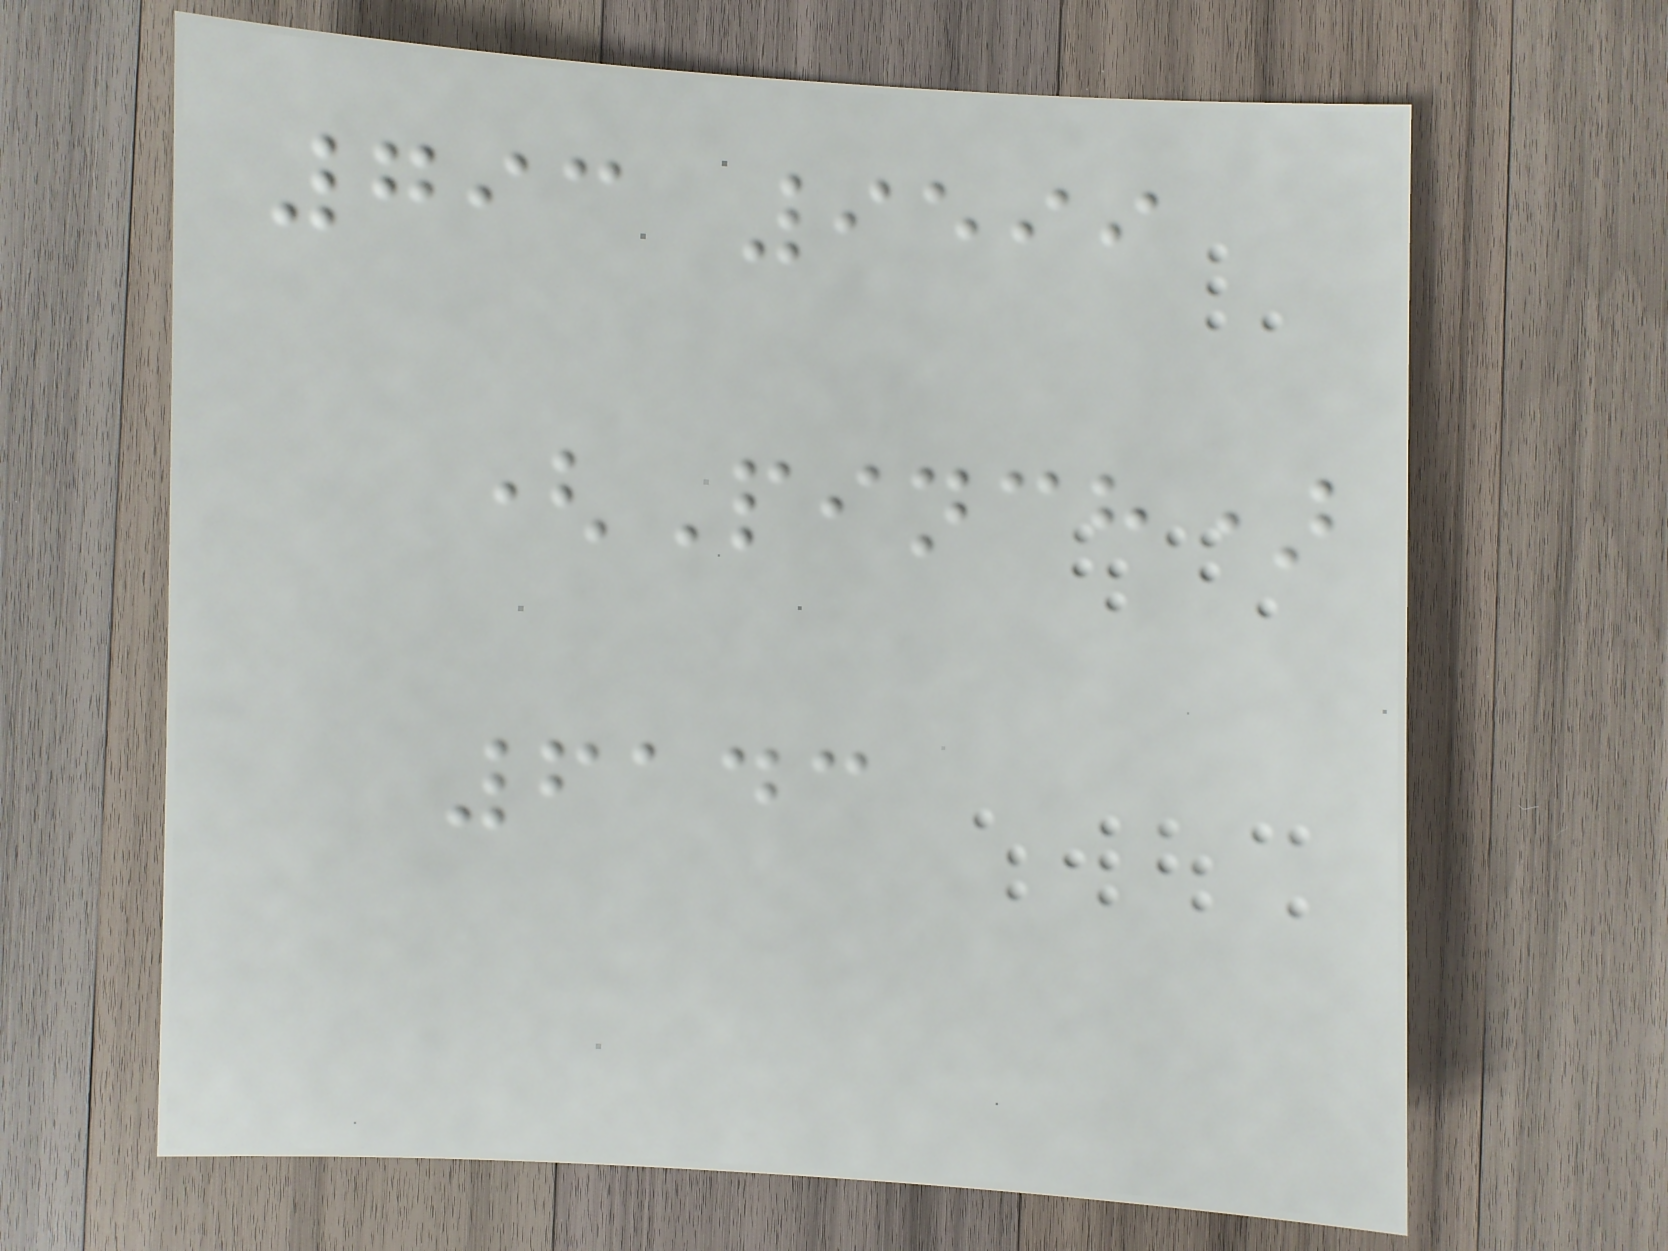793 9599
(Pinch)
6143
